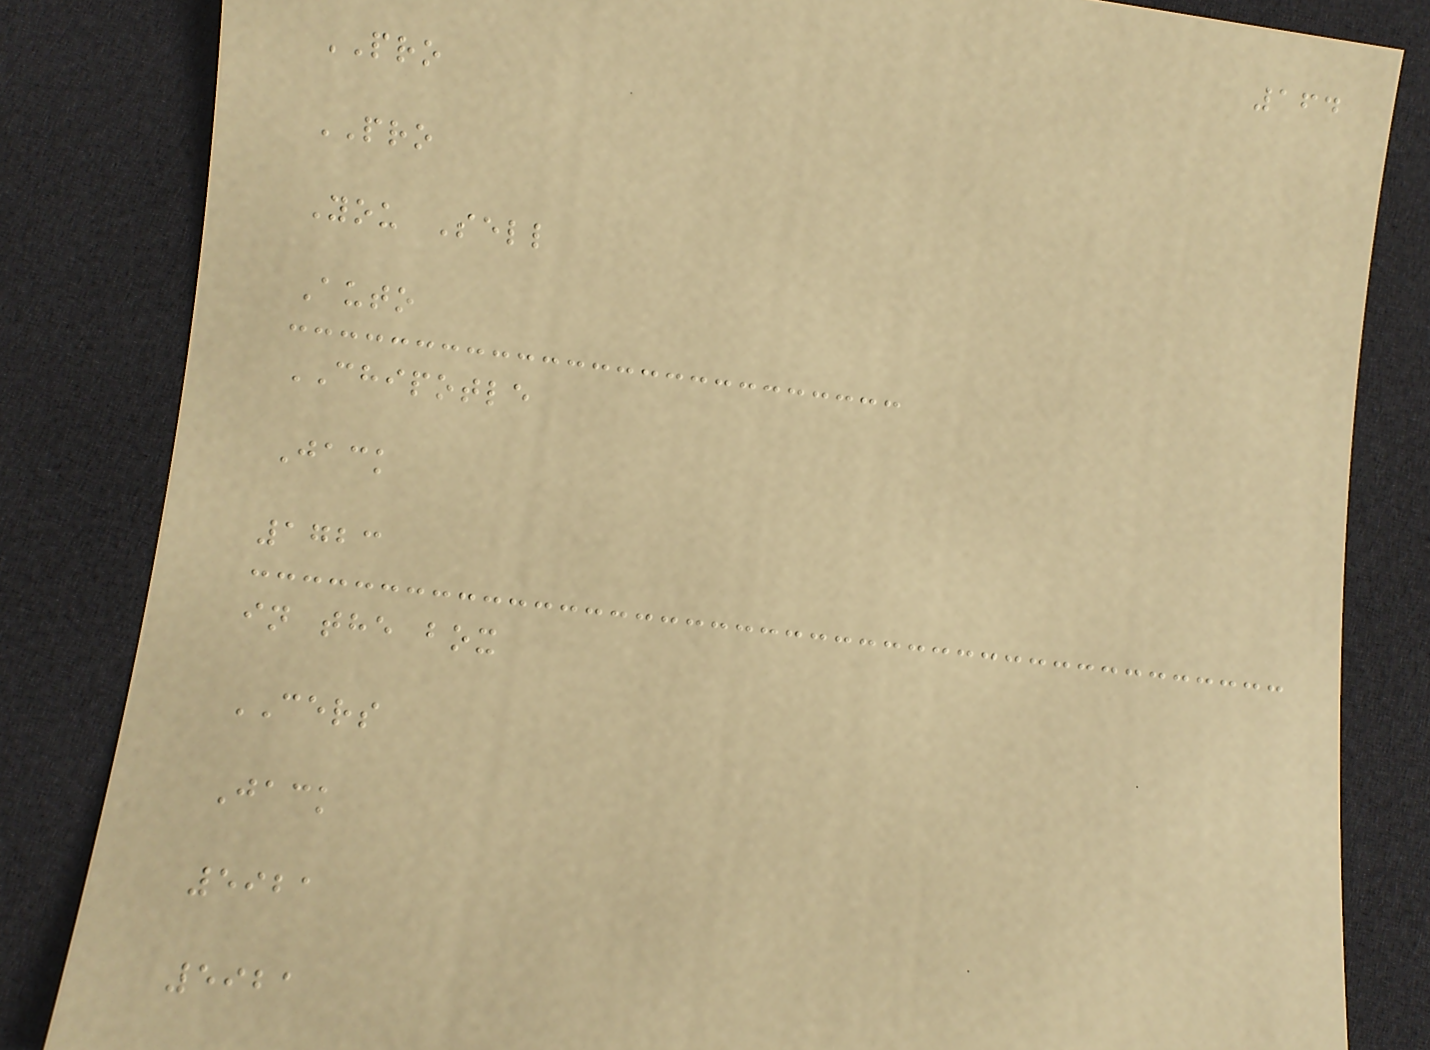164
PRO
PRO
You Sell
Auto
CHIPOTLE
Jack
1723
in the box
CERS
Jack
5921
5921
